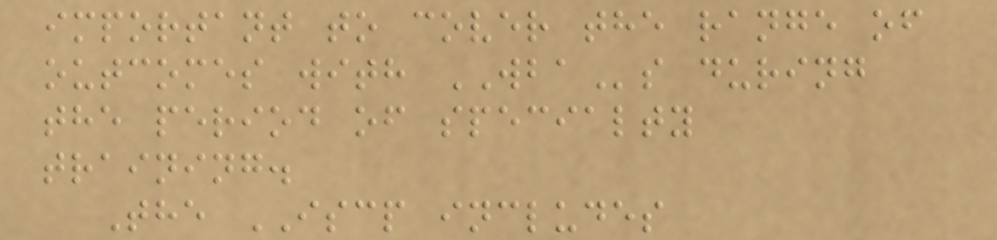important to cover the range of
outcomes with WBAs during
the period of specialty
training.
The ISCP includes
